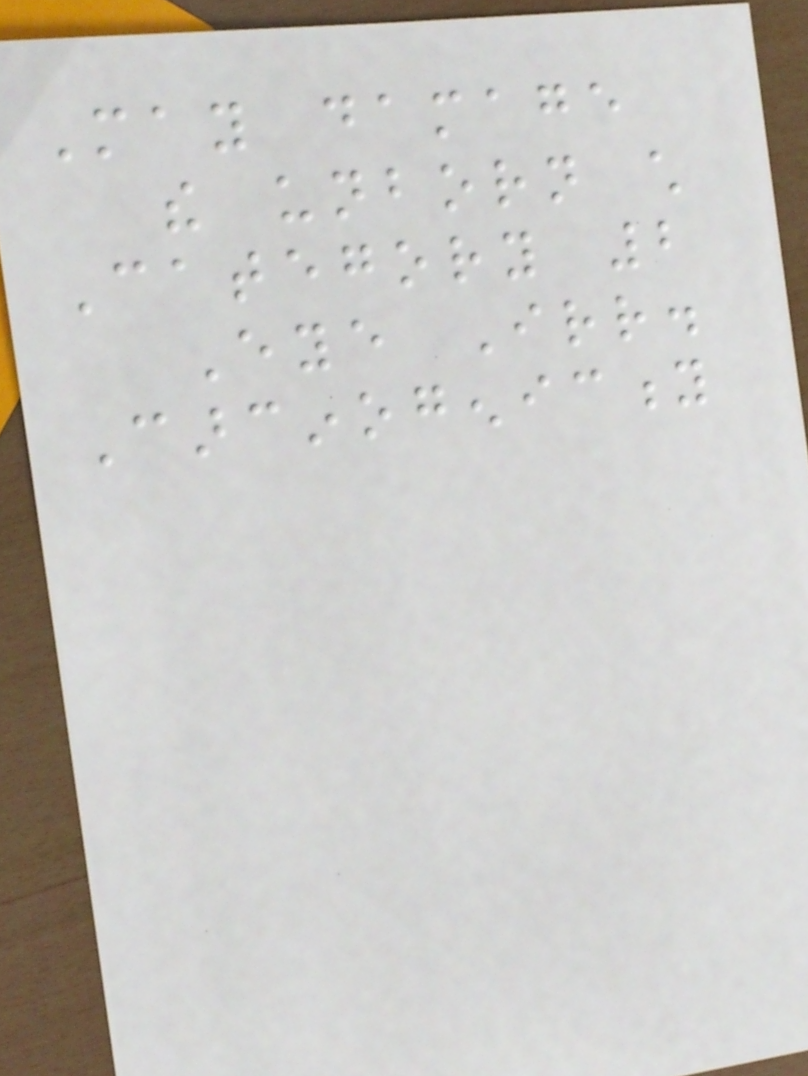May damage
the unborn child
Category 2
Eye Irr.
Carcinogenicity
